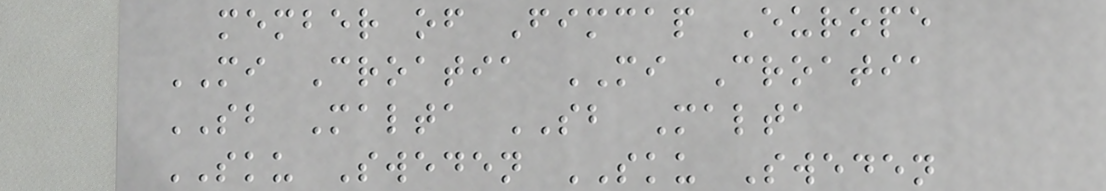member of Fimcap Europe
MI Croatia MI Croatia
SB Malta SB Malta
SKU Sweden SKU Sweden
